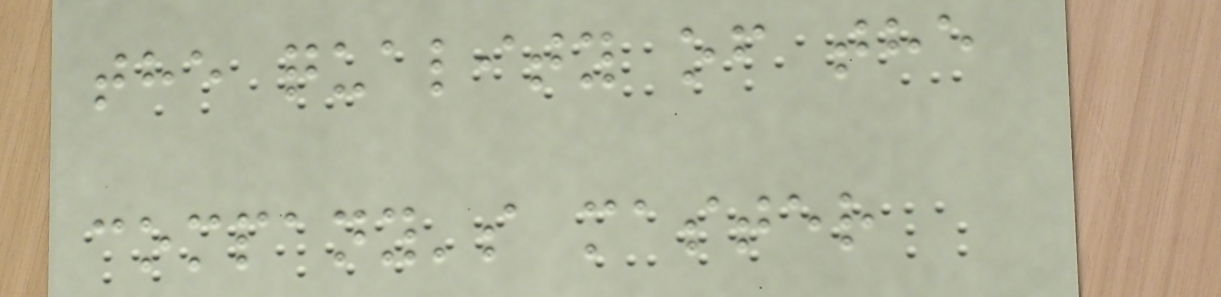the quality of the
company's master
